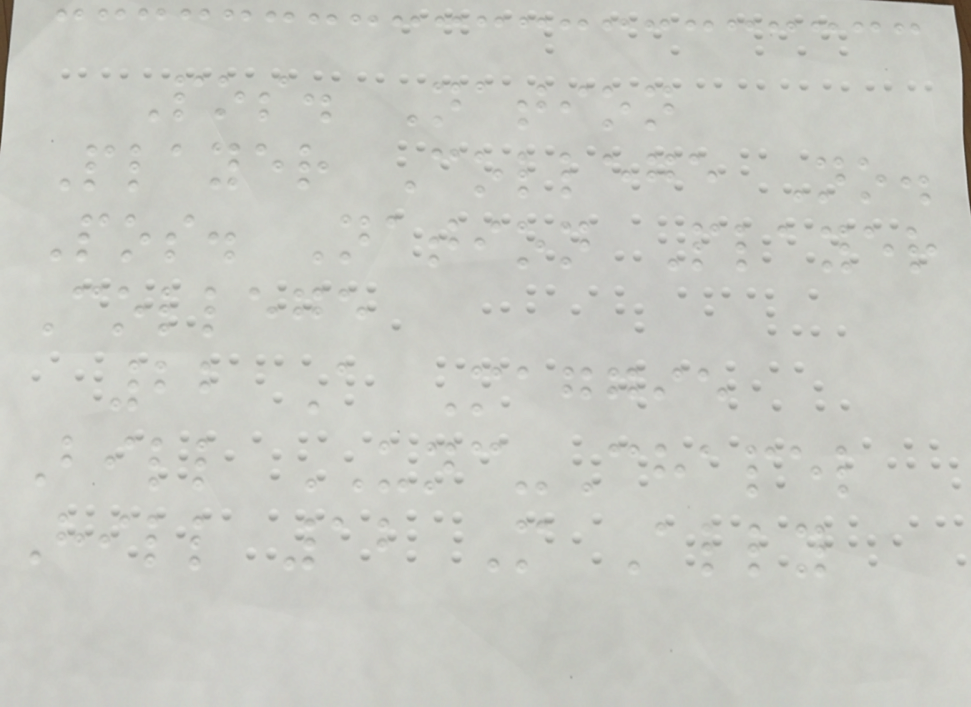Pos. Nation
Player College No.
Pos. Nation Player
College
22 A Maggie
Bill UNC-Chapel
Hill 12 M Ally
